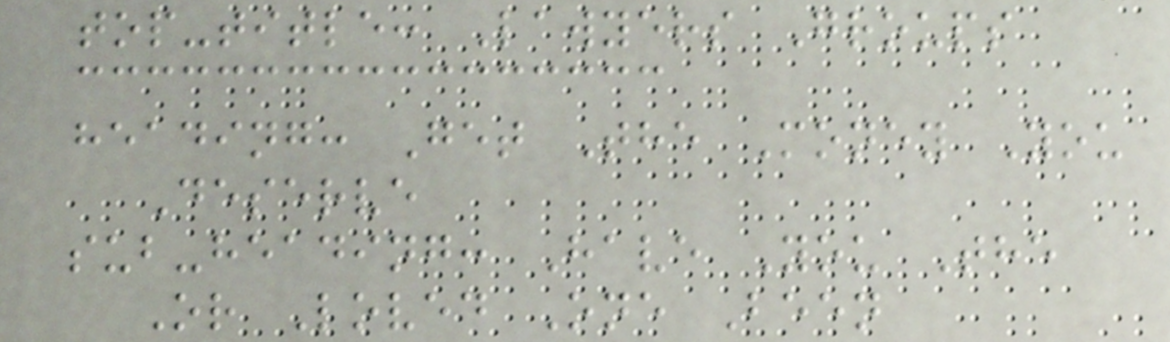top-title: Lawyers Groups
heading: Get The Money You
Deserve
sub-heading: Have You The
Or Loved One Been
